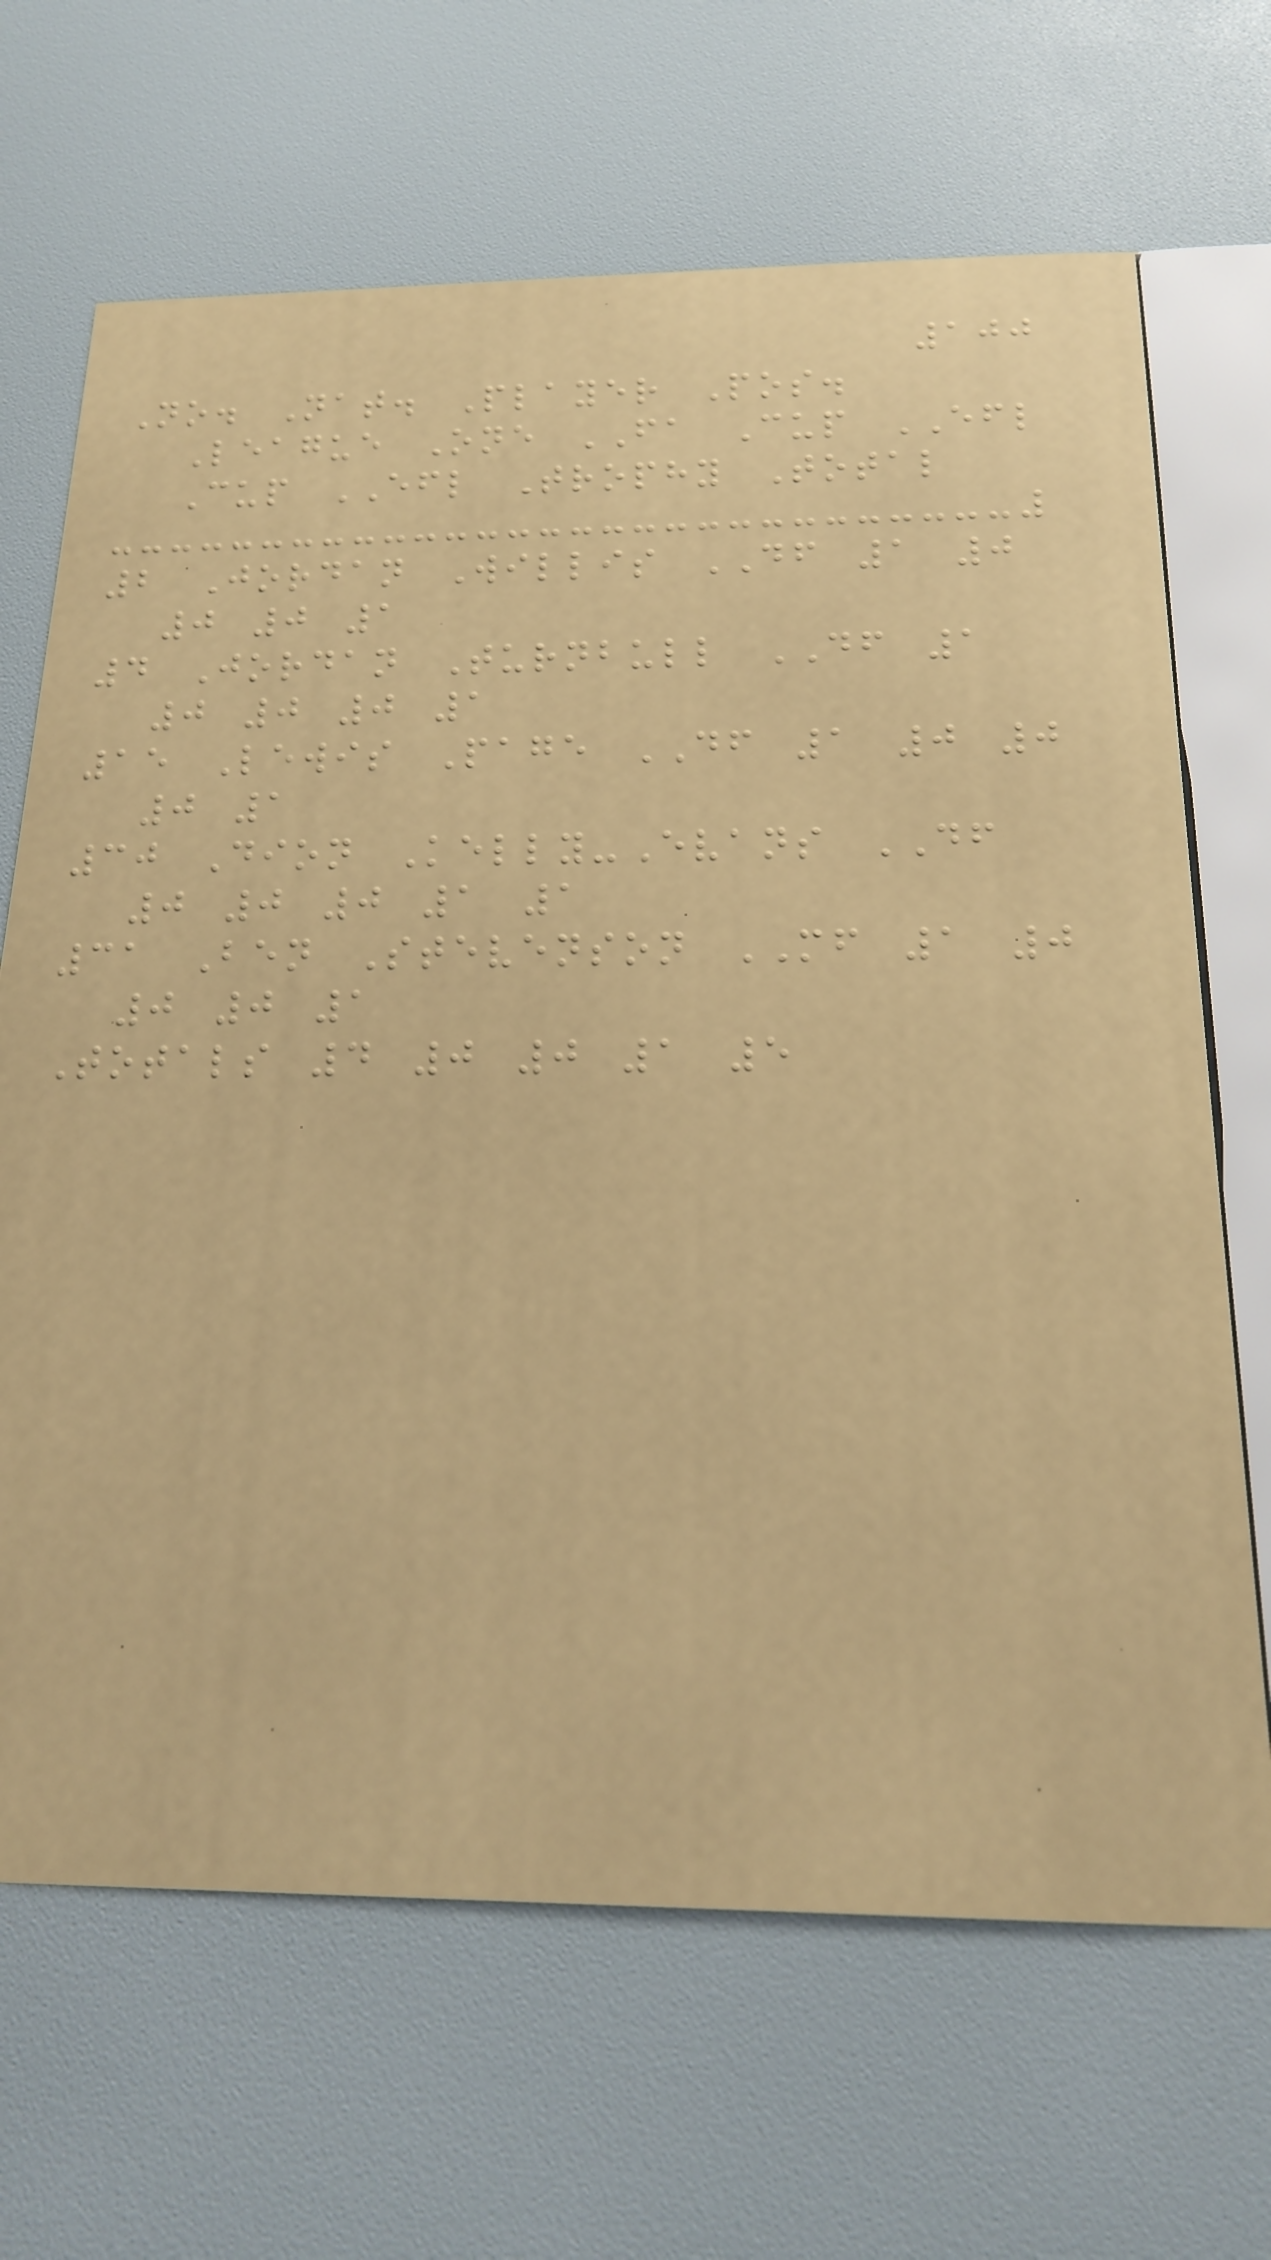100
No. Nat. Player Pos.
League One FA Cup EFL
Cup EFL Trophy Total
2 Jordan Willis DF 1 0
0 0 1
4 Jordan Turnbull DF 1
0 0 0 1
15 Lewis Page DF 1 0 0
0 1
30 Dion Kelly-Evans DF
0 0 0 1 1
31 Ben Stevenson MF 1 0
0 0 1
Totals 4 0 0 1 5
